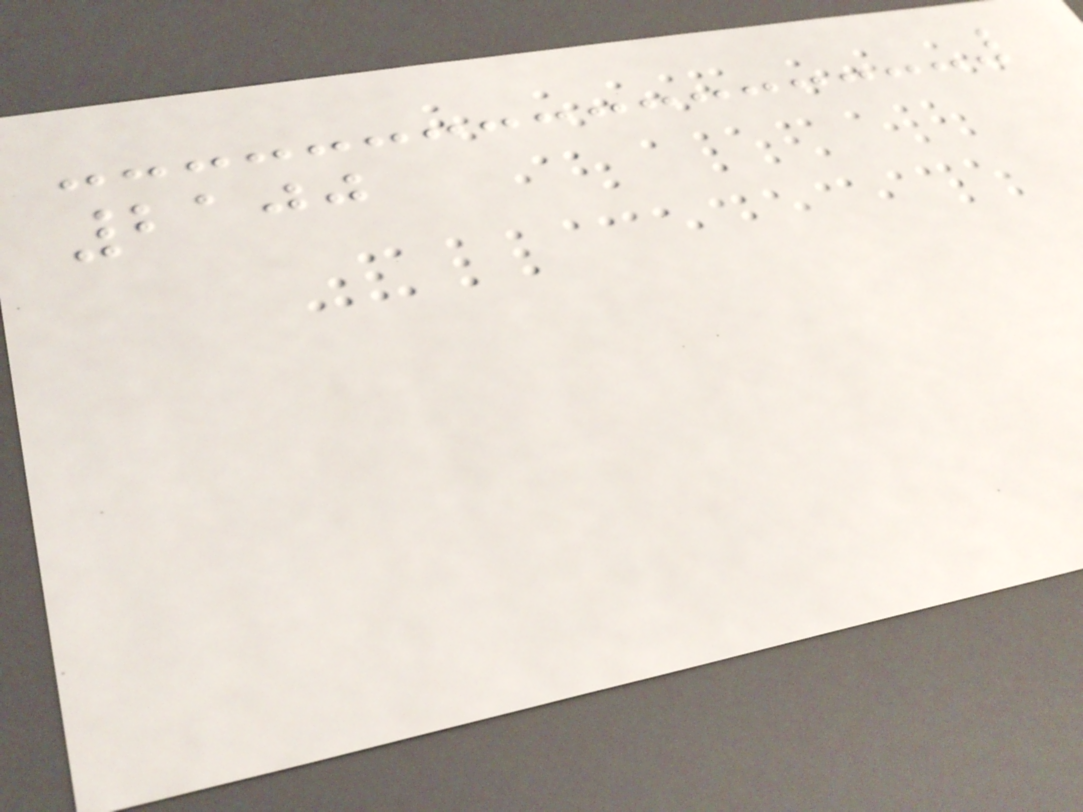2100
